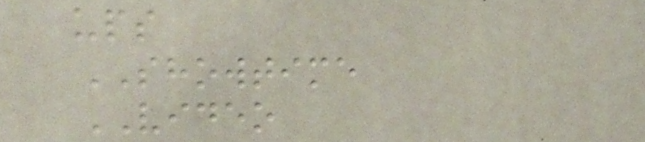ups
SHOWTIME
VIDEO
